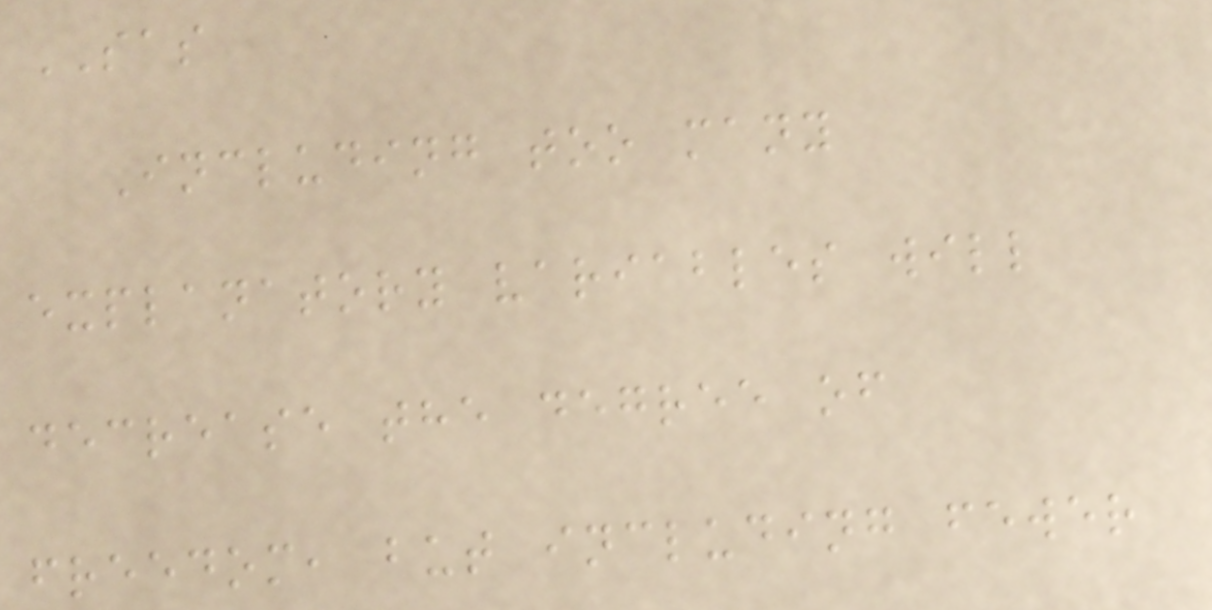SAS
Including too many
explanatory variables will
decrease the degree of
freedom, but including fewer
